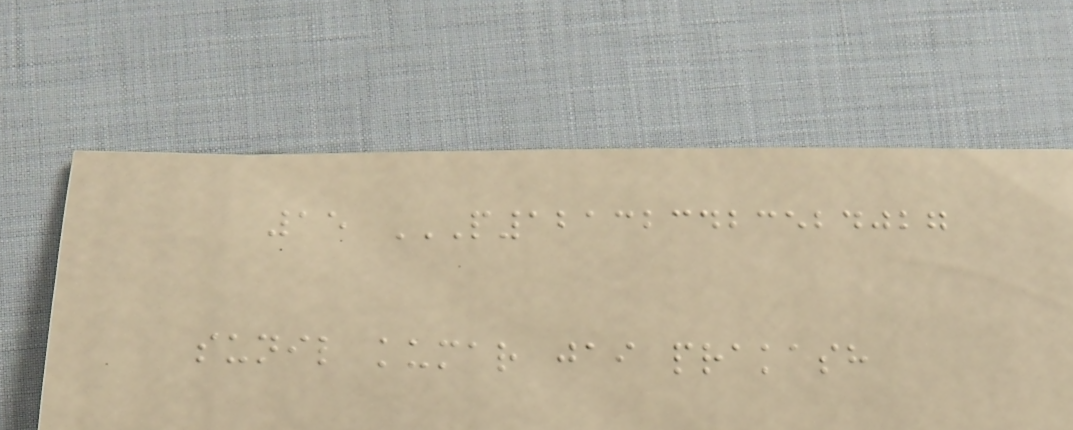15 P121323423524027
SUNIL KUMAR JAI PRAKASH
